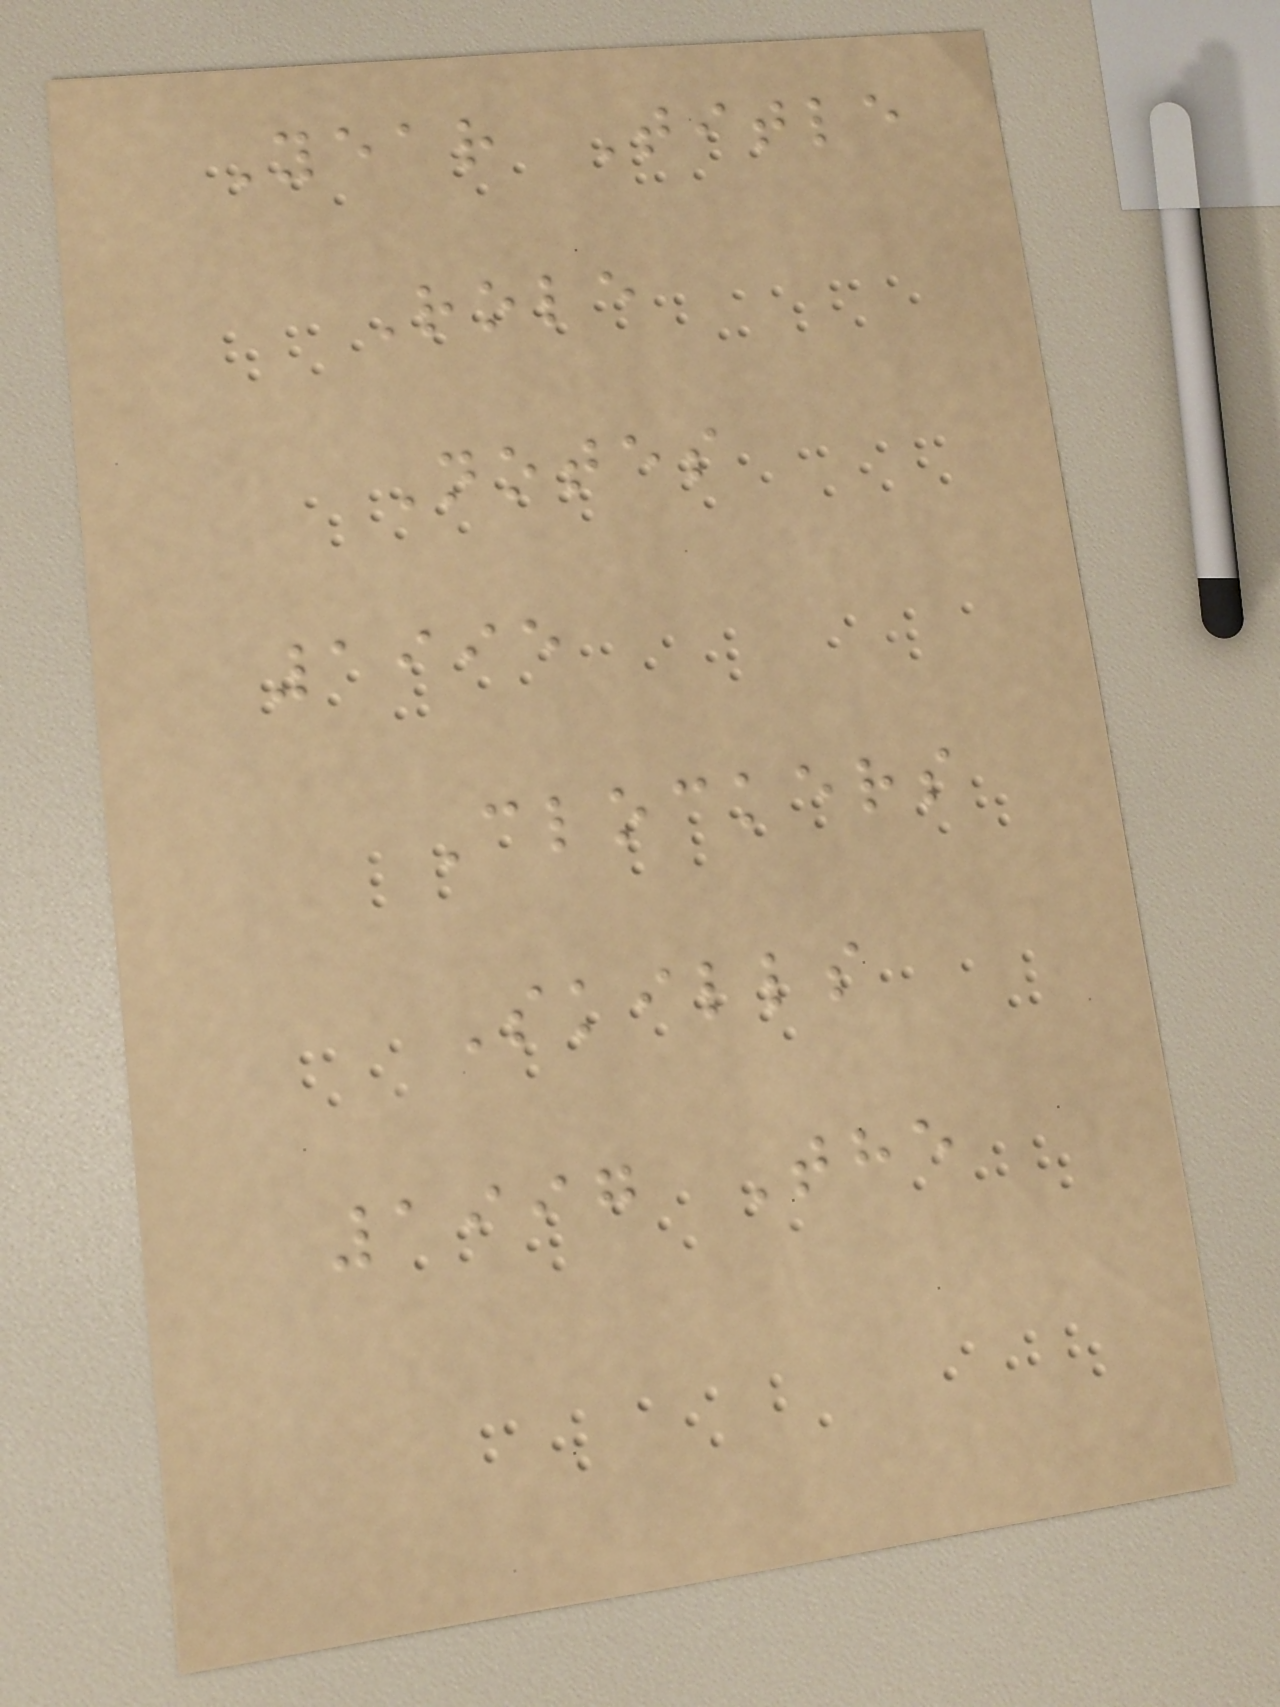Year Title
Role
Notes
1995
Clockers
Skills
1997 The
